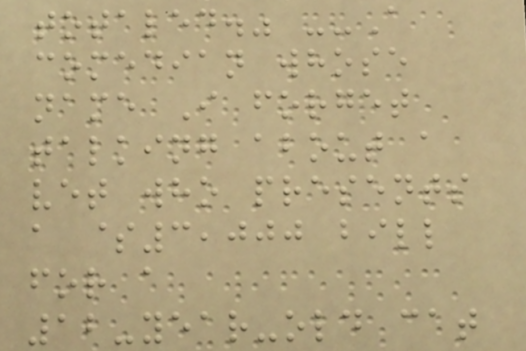totaled." --A
comedian whose
name I forget
talking about a
vet who presents
a $3,000 bill
for a
12-year-old cat
